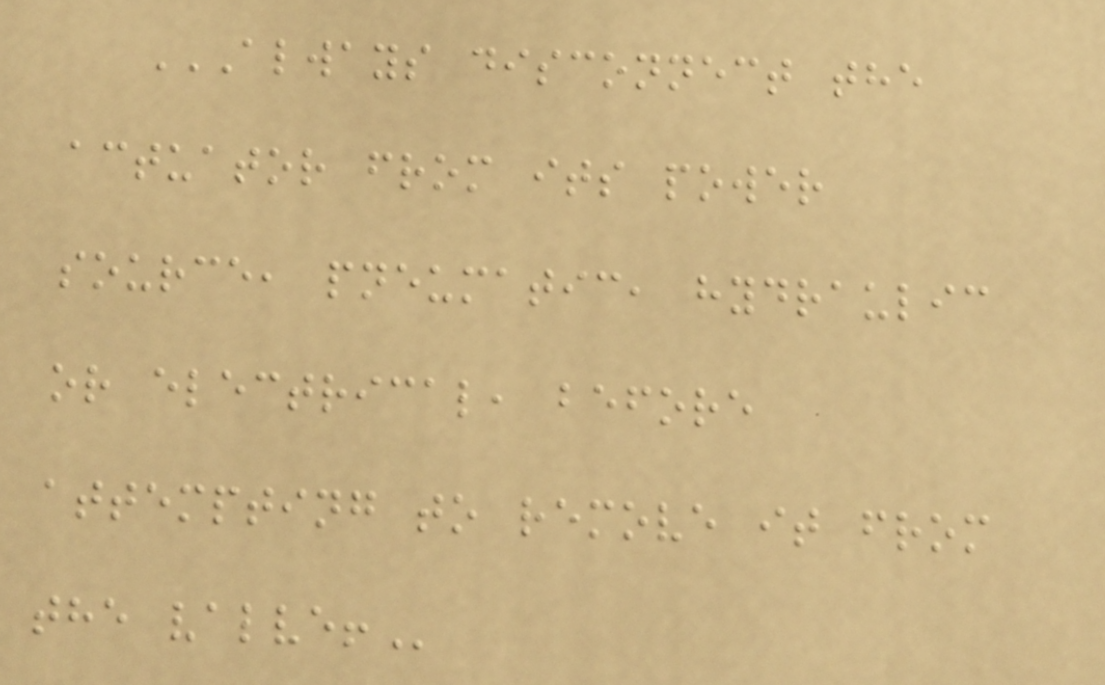ALWAYS DISCONNECT THE
ACTUATOR FROM ITS POWER
SOURCE, PNEUMATIC, HYDRAULIC
OR ELECTRICAL, BEFORE
ATTEMPTING TO REMOVE IT FROM
THE VALVE!
